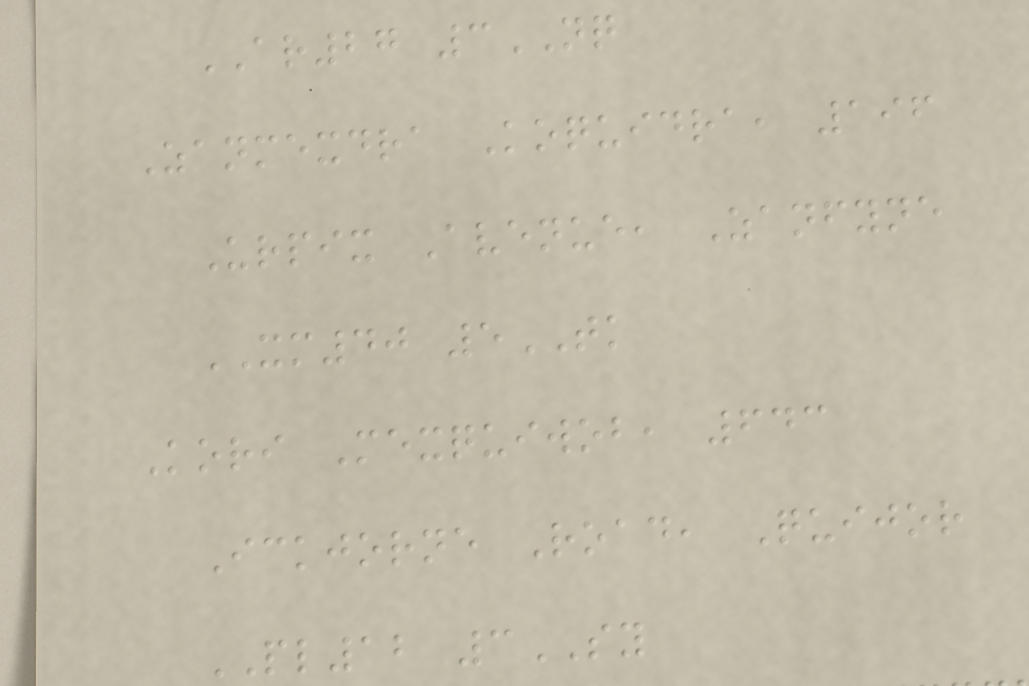AR27 3NQ
Zanmexdra Koquidra, 196
Urpix Avenue, Zanfyne
XM40 5TK
Kori Mexquiwob, 643
Ickjorne Road, Quijor
PL12 3SY
